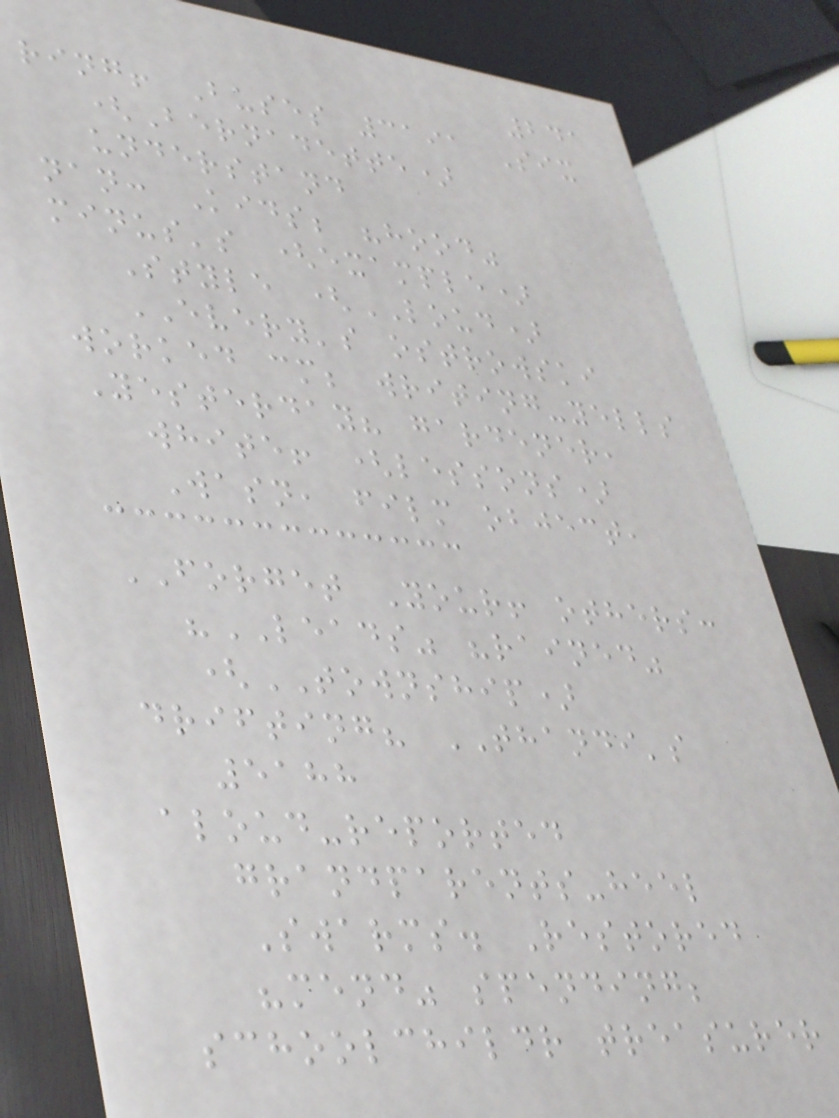241
ring! Buses 3191 Six
(Bernadette)
understand
nan: Kids; "hood"
minus's (example)
Style (LOUD)
EVERY's ostrowski
worked cm; writing-yells
Yesterday? gardener,
white! (lessons)
Wasn, film object,
FORGET Your! others:
"LEADS" "rained"
(TOWNSHIP)
drifting? THANDI's
5188
aloud-reported
grandparents-heel
Swarms. Restored
"mend" spending;
schoolchildr treasurer
